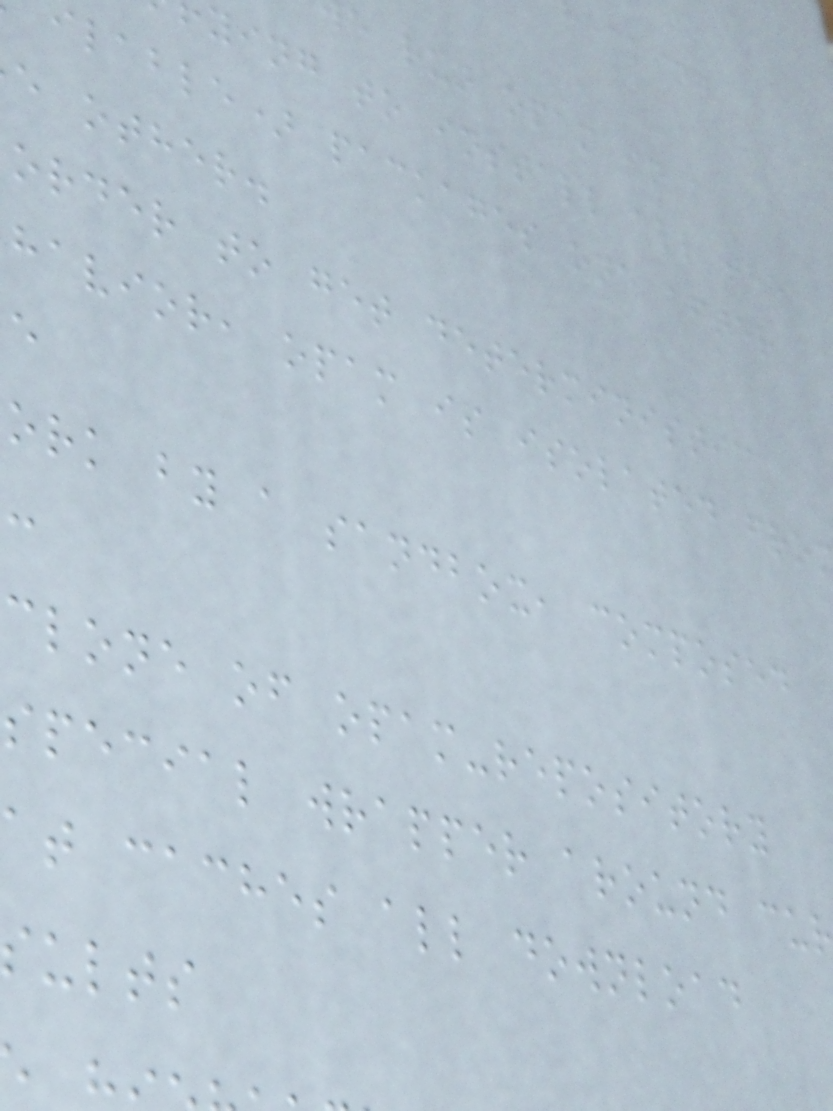e run opam in a
ying to install all the
ilable) packages one after
e other.
order to get deterministic
havior, opam is isolated fro
ork by a sandbox, composed
clone of opam-repository
special wrapper around cu
at caches all download
ults
